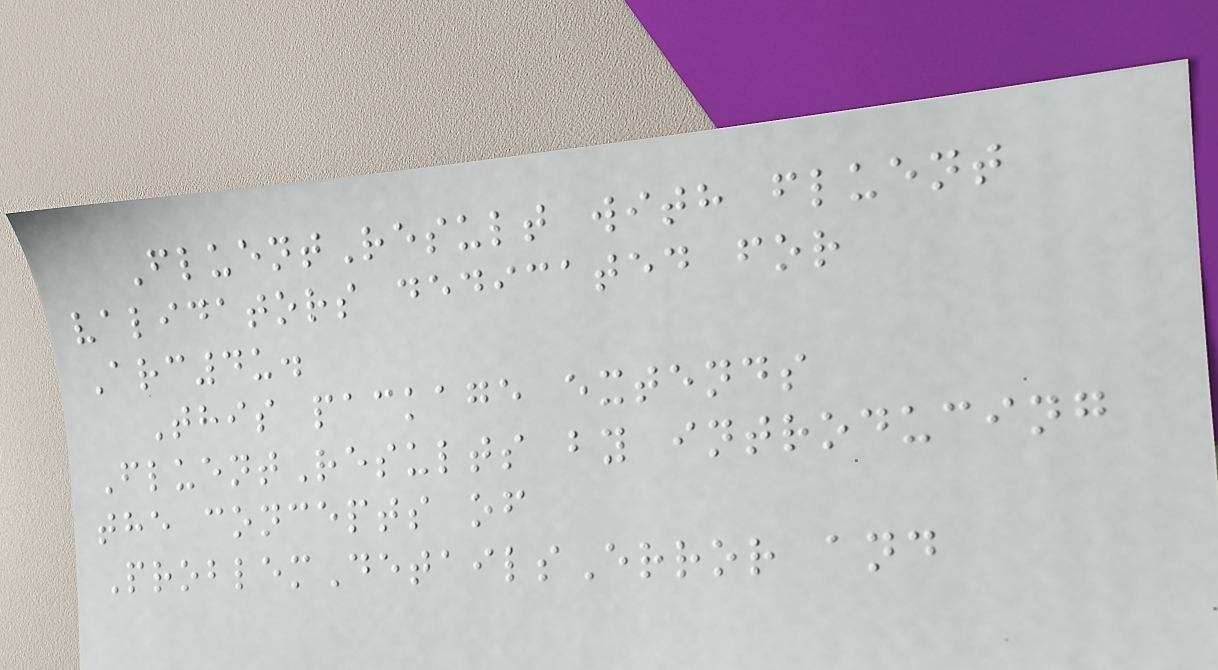FluentResult with fluent
validators dedicated for
Arc4u.
This package extends
FluentResults by introducing
the concepts of
ProblemDetailsError and
